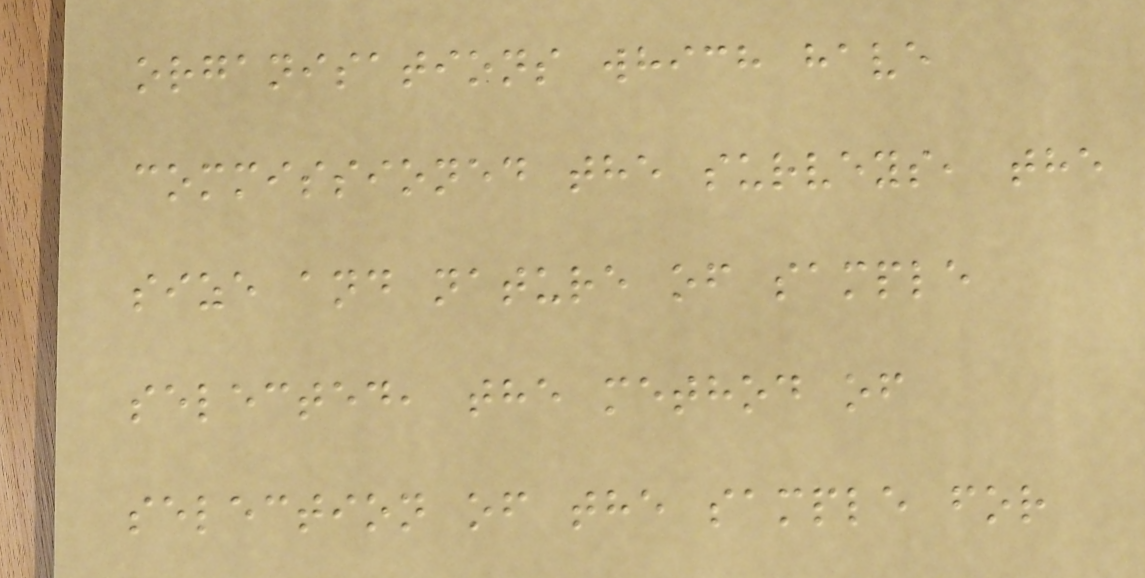organisations which have
commissioned the surveys, the
size and nature of sample
selected, the method of
selection of the sample for
